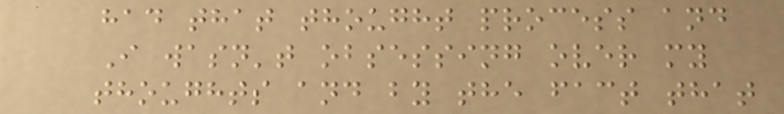had that thought process and
I wasn't obsessing over my
thoughts and by the fact that
